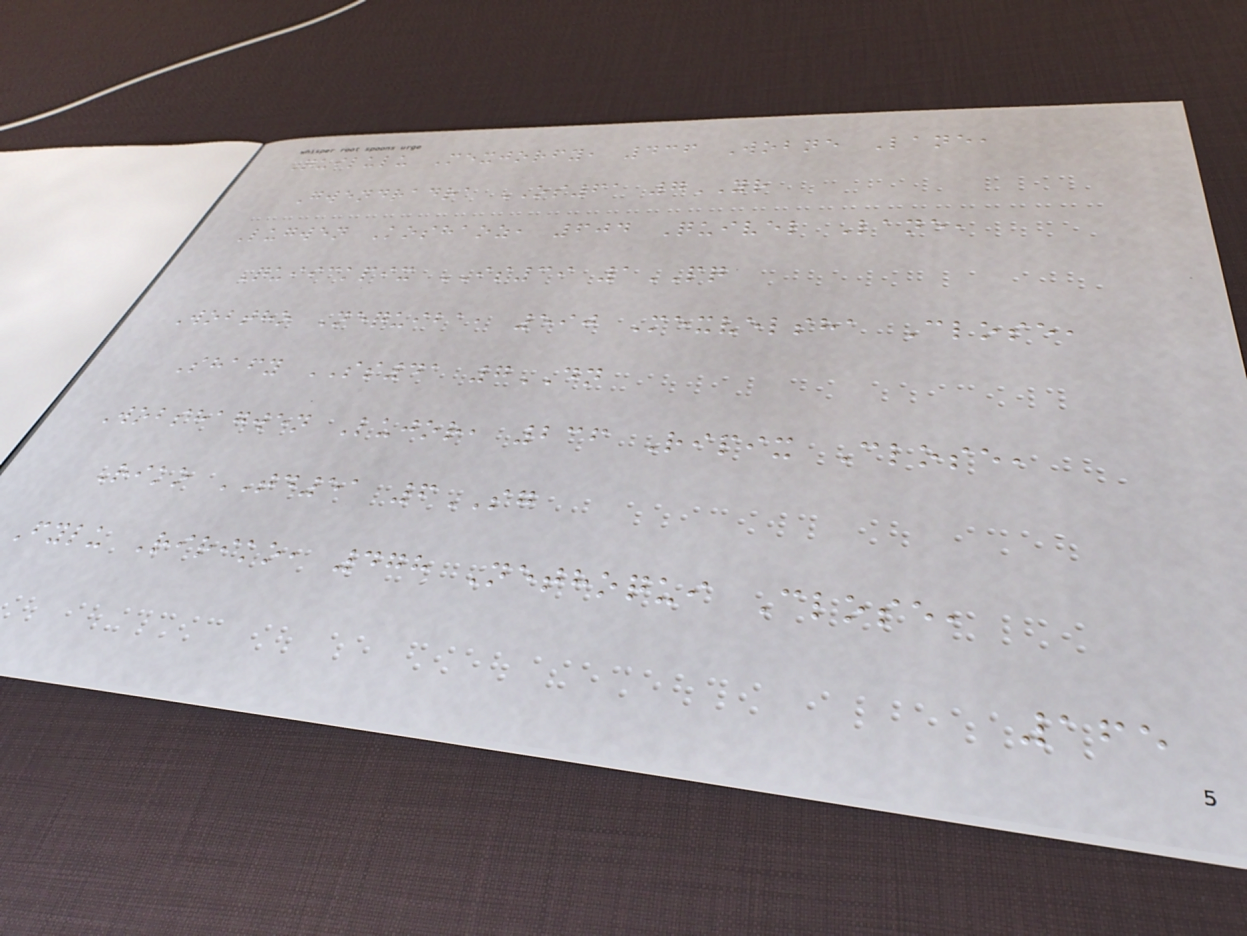Quilulu Mexjorfy, 436 Wobne Lane,
Gwendradra OS61 7YR
Lugwen Koshaoz, 604 Quivel Lane,
Quiickpix IS39 1PQ
Wobtho Nequiba, 590 Mexvelsha Close,
Shafy SS41 7DN
Wobshagwen Lujor, 236 Ripix Close,
Riko TD51 6SG
Fylu Ririko, 478 Nethoqui Close,
165
